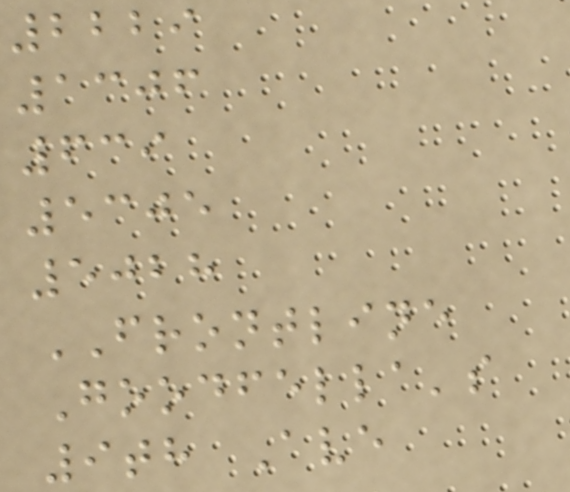2229
1306
639
5305
5028
FRONTLINE
Goodfella's
9th Ave
